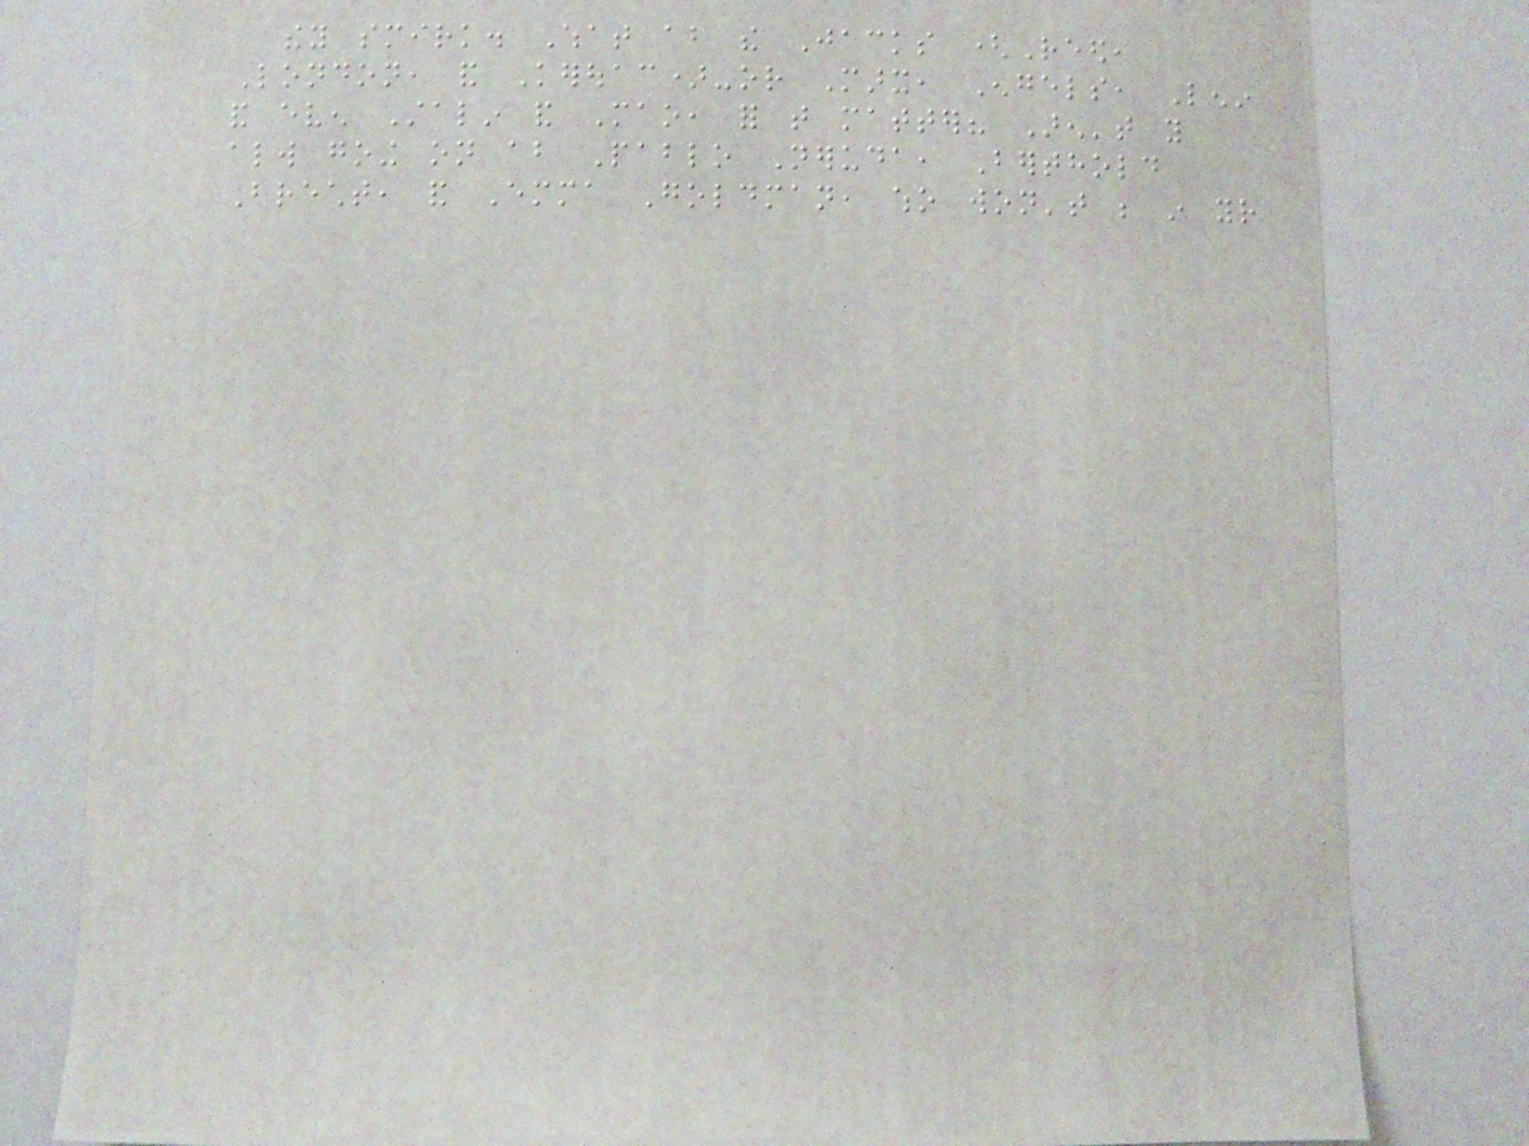they smirk. What about the Jacks (Reed,
London, and Kerouac)-or Marx, Engels, Lenin
and even Stalin and Mao, for that matter? Aren't you
always going on about Pablo Neruda, Berthold
Brecht, and Emma Goldman, who won't be in your
